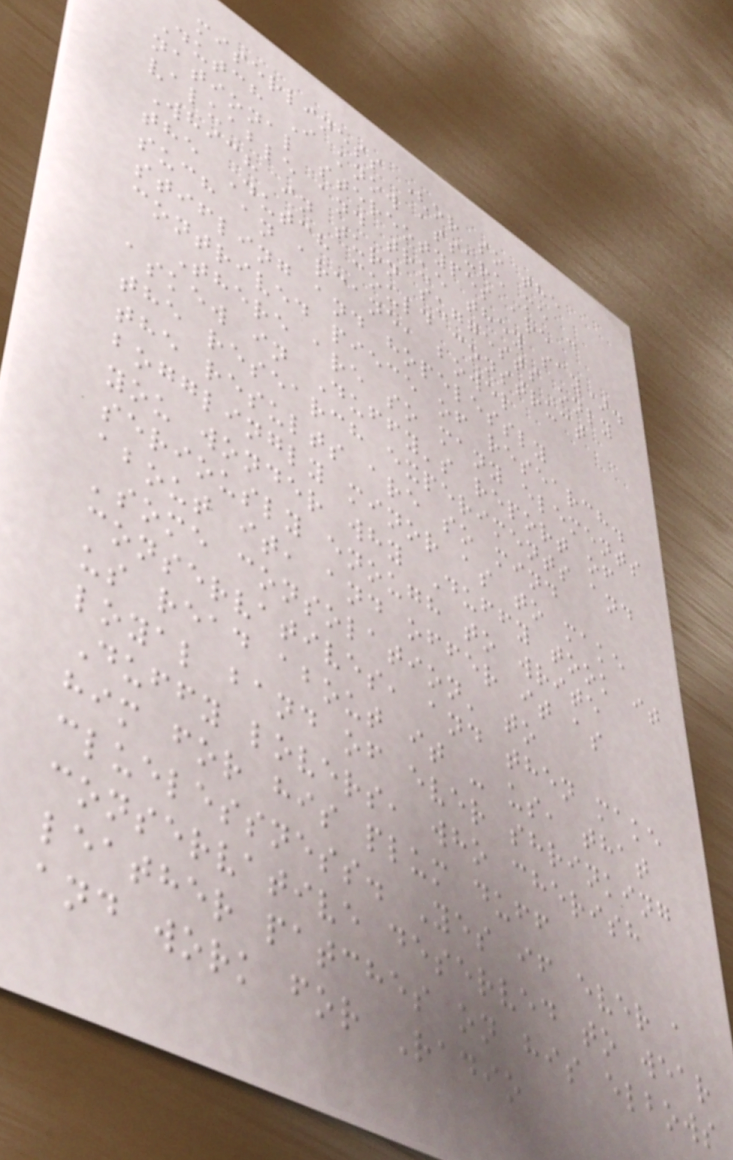miserliness (or so the
Dutch I know assure me -
national stereotypes are
valuable and true they say).
Which in turn suggests only
the Dutch could construct
such an arcane, bowel
stifling and hopelessly
contrived piece of research.
There are so many elements
askew in Duffy's report of
the research experiments and
the results are so mind
bogglingly minor as to make
you wonder why Duffy took it
seriously enough to write
about it, and offer it as
'some consolation' to
conservatives, and then make
us read about it - us, that
loyal band of ever shrinking
Duffy lovers, who cherish
him for his plum duff
cluelessness. Yes if ever a
conservative deserved to wear
leather patches on his elbows
and work for Radio
